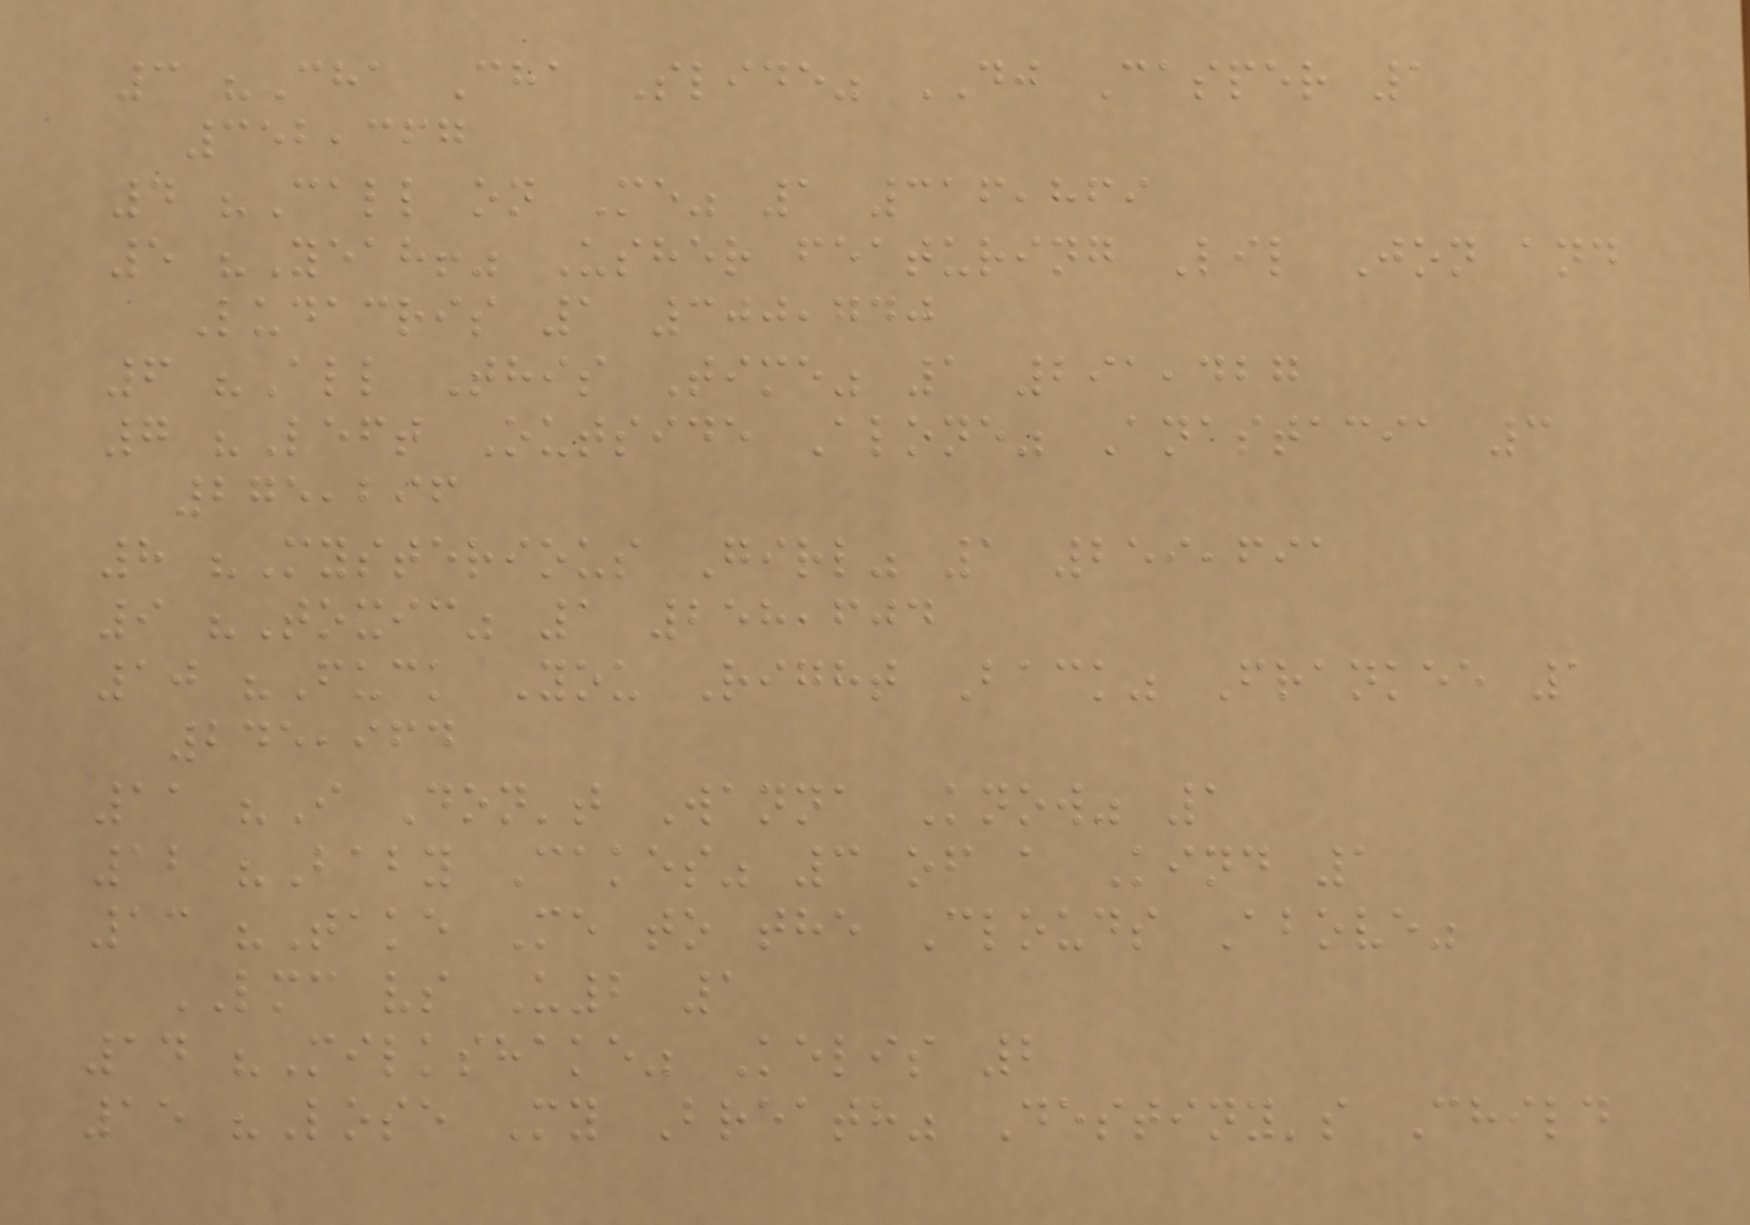3 "Cha Cha Slide" DJ Casper 1
352,367
4 "Call on Me" 1 316,869
5 "Yeah!" Usher featuring Lil Jon and
Ludacris 1 300,740
6 "All This Time" 1 291,427
7 "Left Outside Alone" Anastacia 3
275,296
8 "Mysterious Girl" 1 259,691
9 "Toxic" 1 258,604
10 "Fuck You Right Back" Frankee 1
245,964
11 "I Don't Wanna Know" 1
12 "Baby Cakes" 3 of a Kind 1
13 "Take Me to the Clouds Above"
LMC vs U2 1
14 "Milkshake" Kelis 2
15 "Lose My Breath" Destiny's Child
